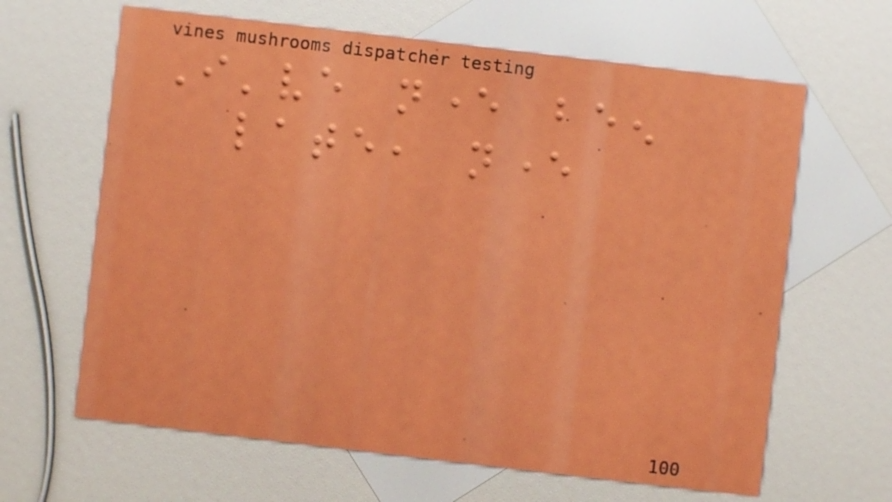I've never been
late, never
